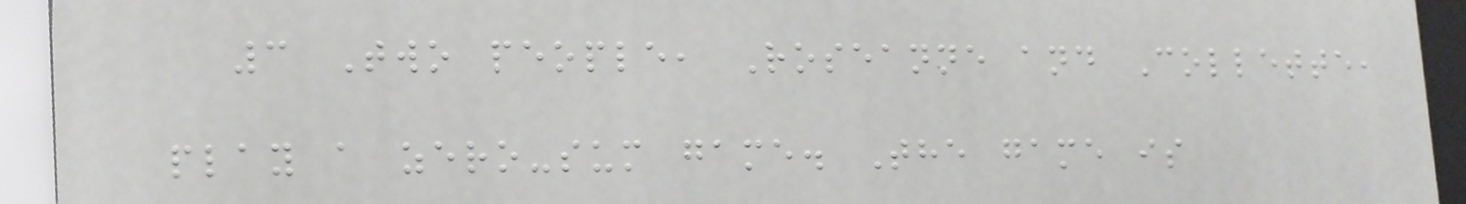3 Two people, Roseanne and Collette,
play a zero-sum game. The game is
